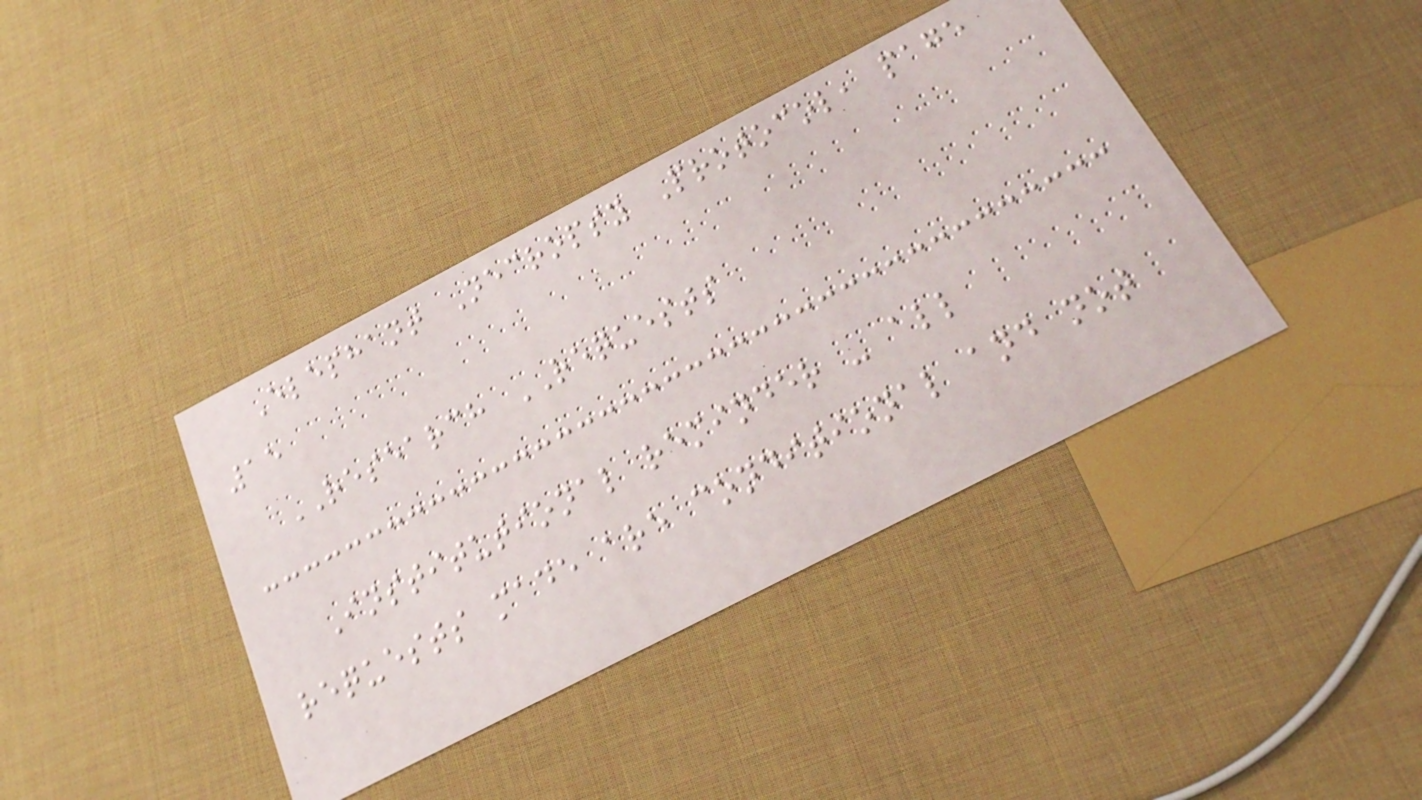Elephant Necropsy Protocol, page
15
RESEARCH REQUESTS
Institutional reminder - all
requests made are conditional and not
